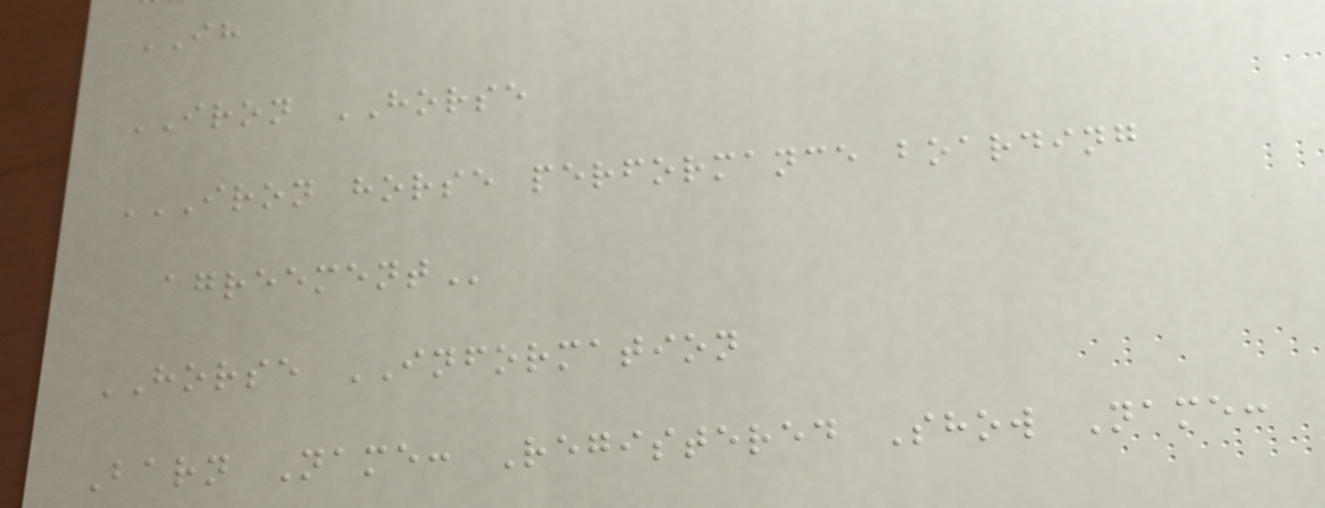IH
IRON HORSE
IRON HORSE PERFORMANCE BOARDING
AGREEMENT
HORSE INFORMATION
Barn Name: Registered Show Name:
